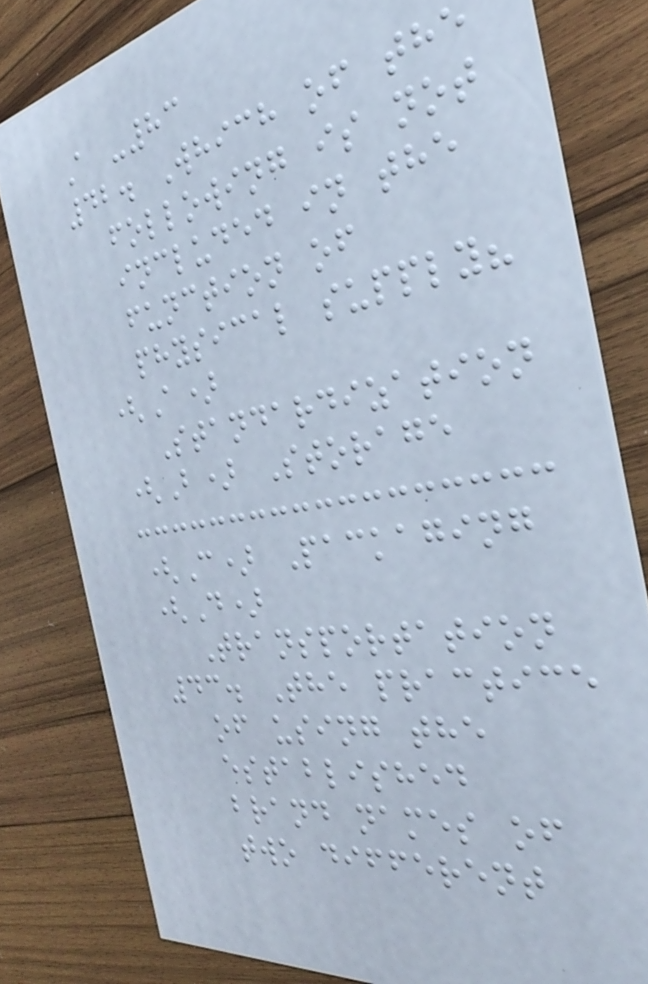A -83
42. Which of the
following is not
included in the
function of
physical supply?
(A)
Standardization
(B) Storage
(C) Packaging
(D)
Transportation
43. The practice
of using the
established
brand names of
two different
